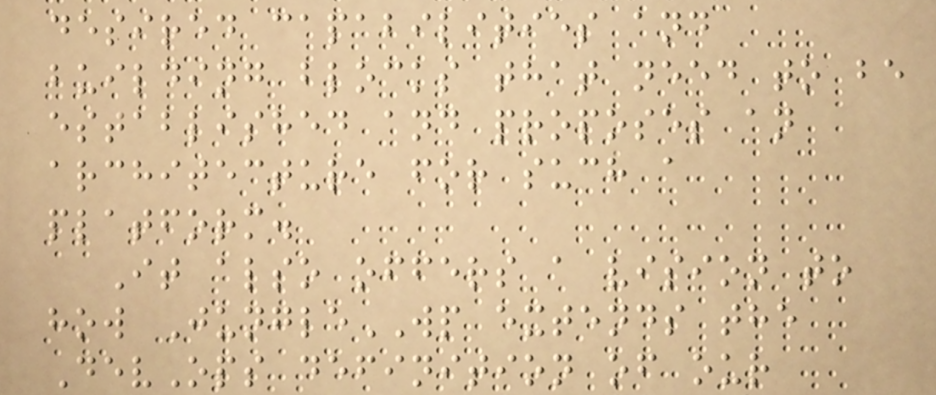desired capabilities and
building blocks that need to be
established and proposes an
architecture for such a
platform.
It also offers a vision to
how JungleWP extends the
DevOps definition of our
